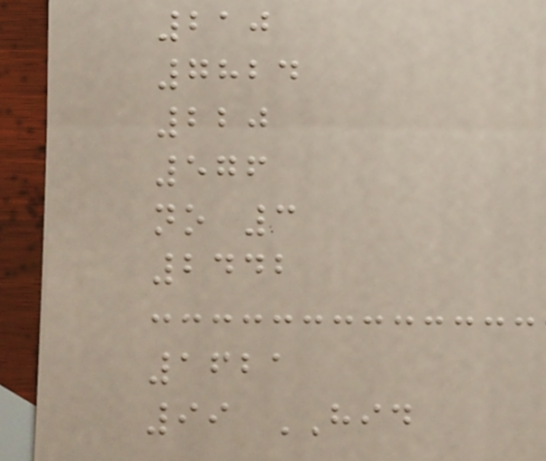210
7824
220
576
no 3
2442
1621
99 HID
